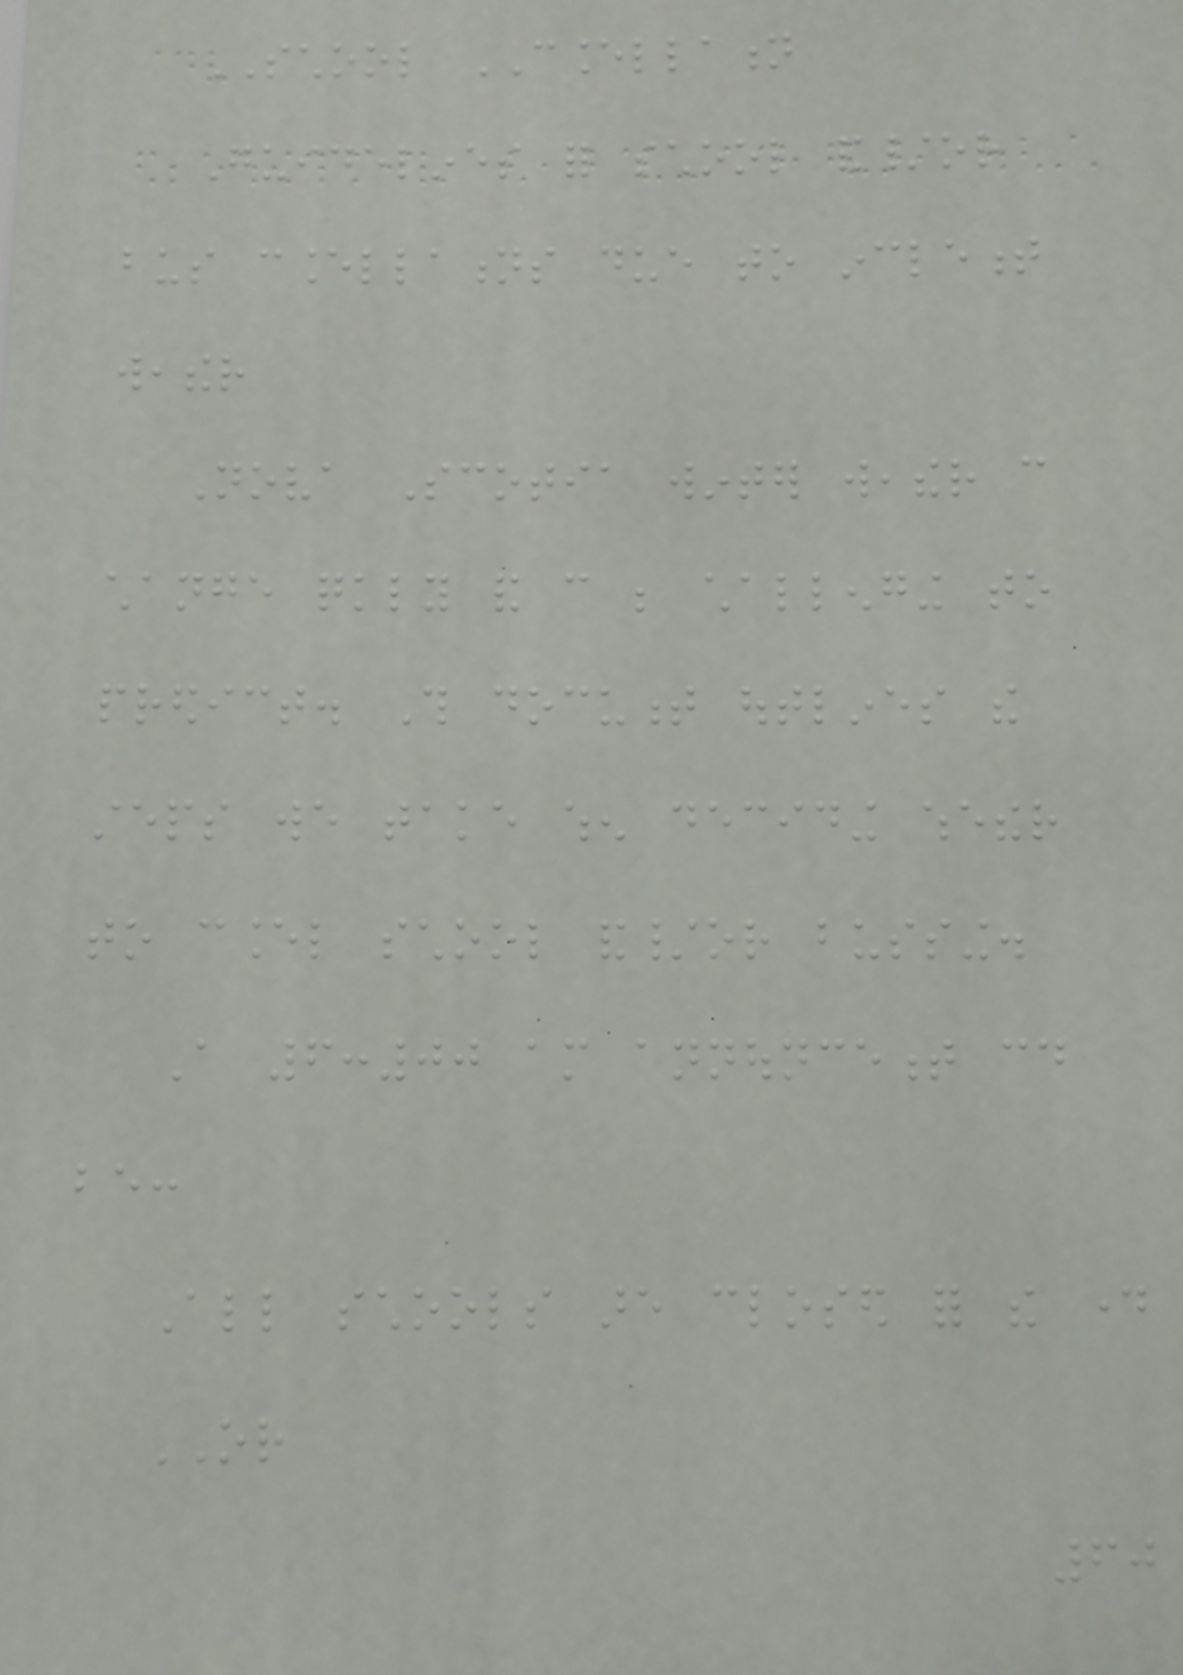SCHOOL CANCELLATION
Guidelines for school and/or
bus cancellations due to inclement
weather
Nova Scotia winter weather can
change quickly and can be challenging to
predict. This document outlines the
steps we take when deciding whether
to cancel school and/or bussing.
A 6:00 am announcement could
be:
All schools are closed for the day
OR
60
